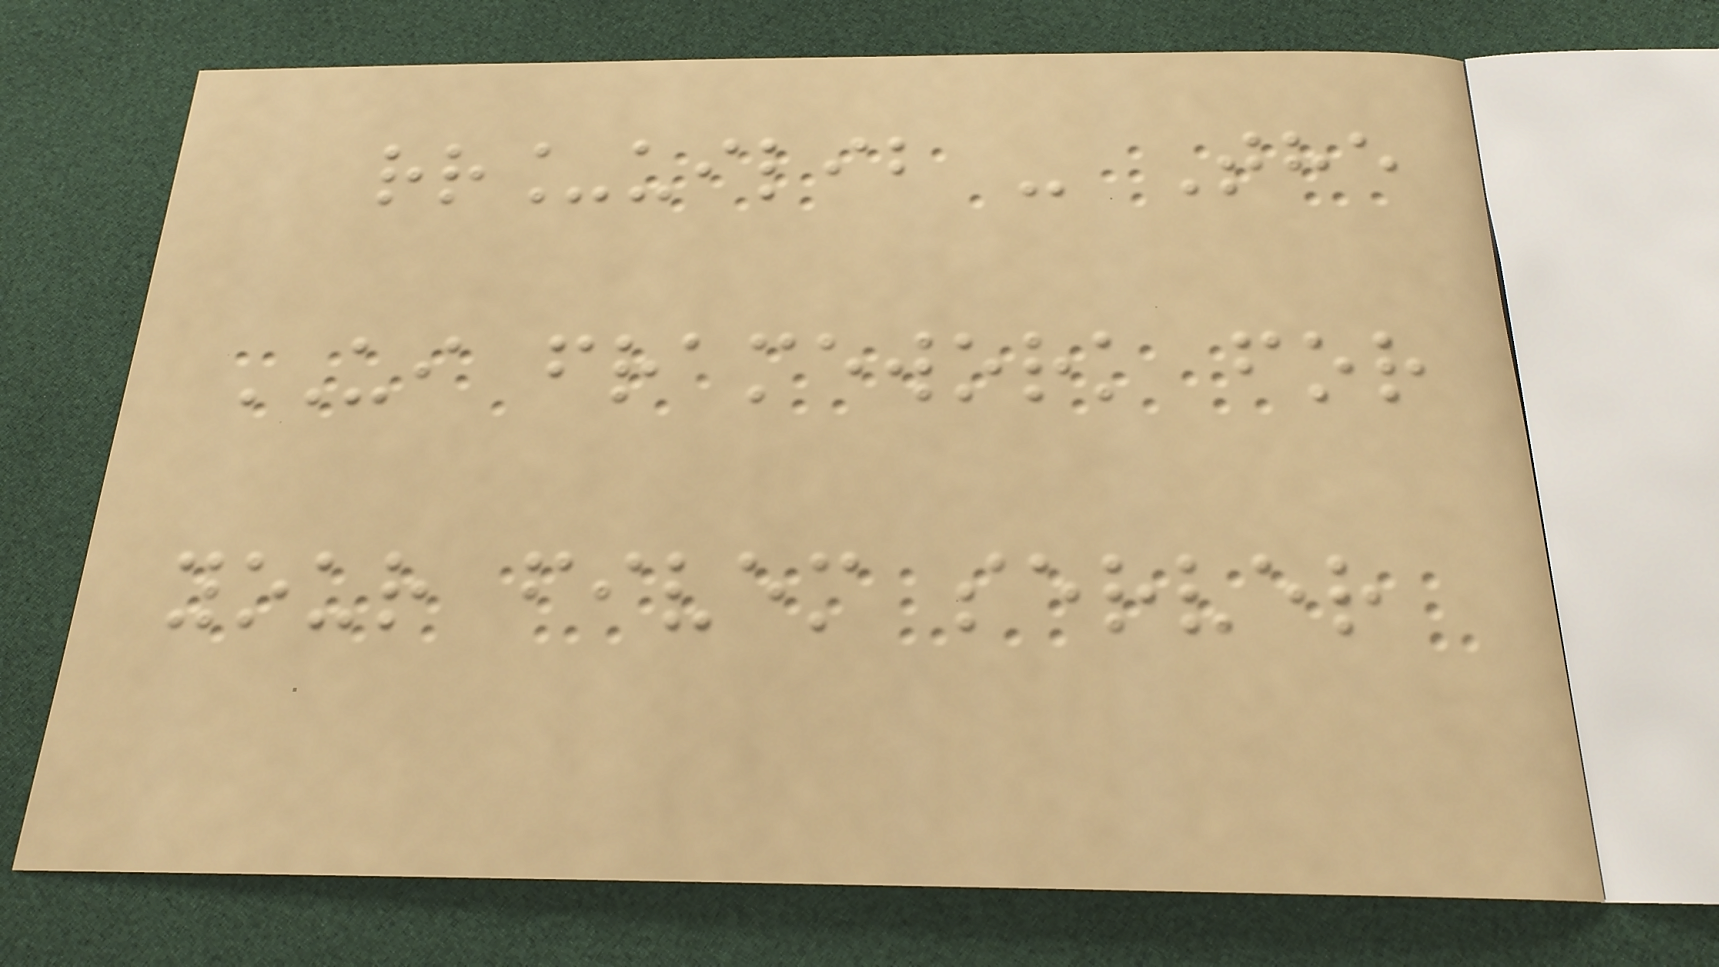rr_uilib - The
UI framework for
your fivem server
